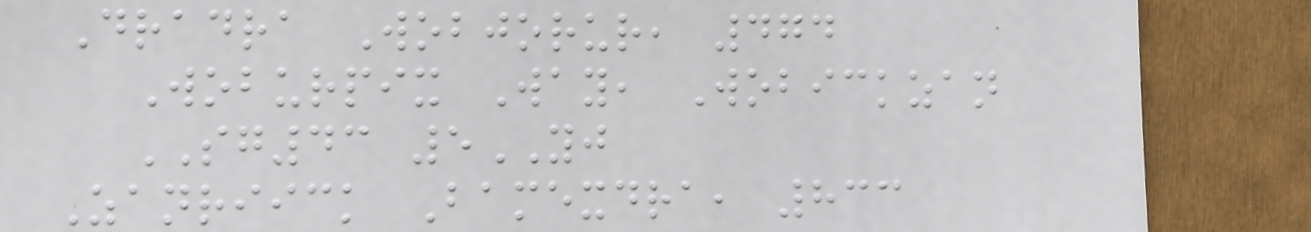Dradra Wobjorur, 474
Woburpix Way, Wobickzan
SG43 5YJ
Zanriick Bamexdra, 833
